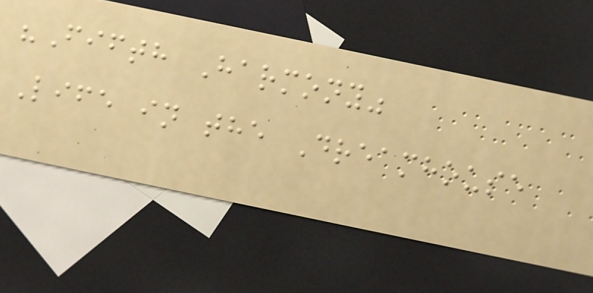"Fifth Harmony"
Life in the Dreamhouse
